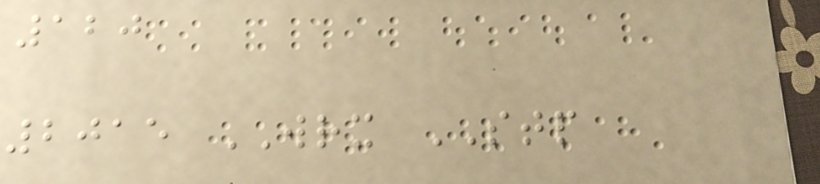120
2015 WRX STP
